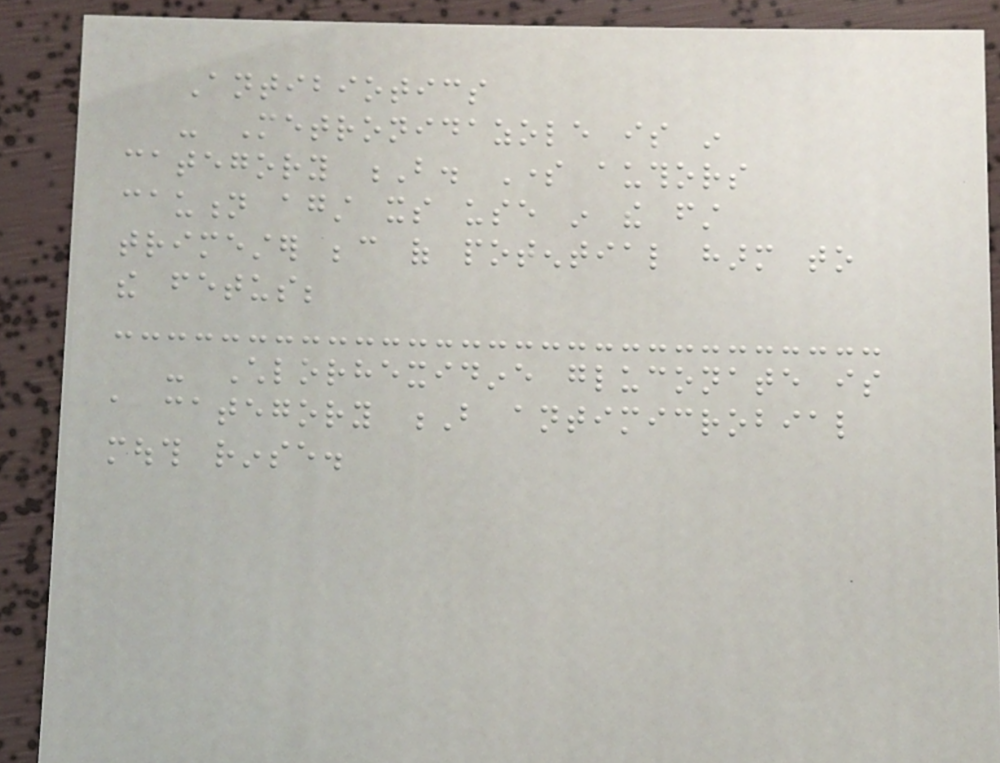Antibiotics
- Metronidazole is in
category B. Some authors
caution against its use in the first
trimester because of potential harm to
the fetus;
- Chlorhexidine gluconate is
a category B antimicrobial
mouth rinse.
